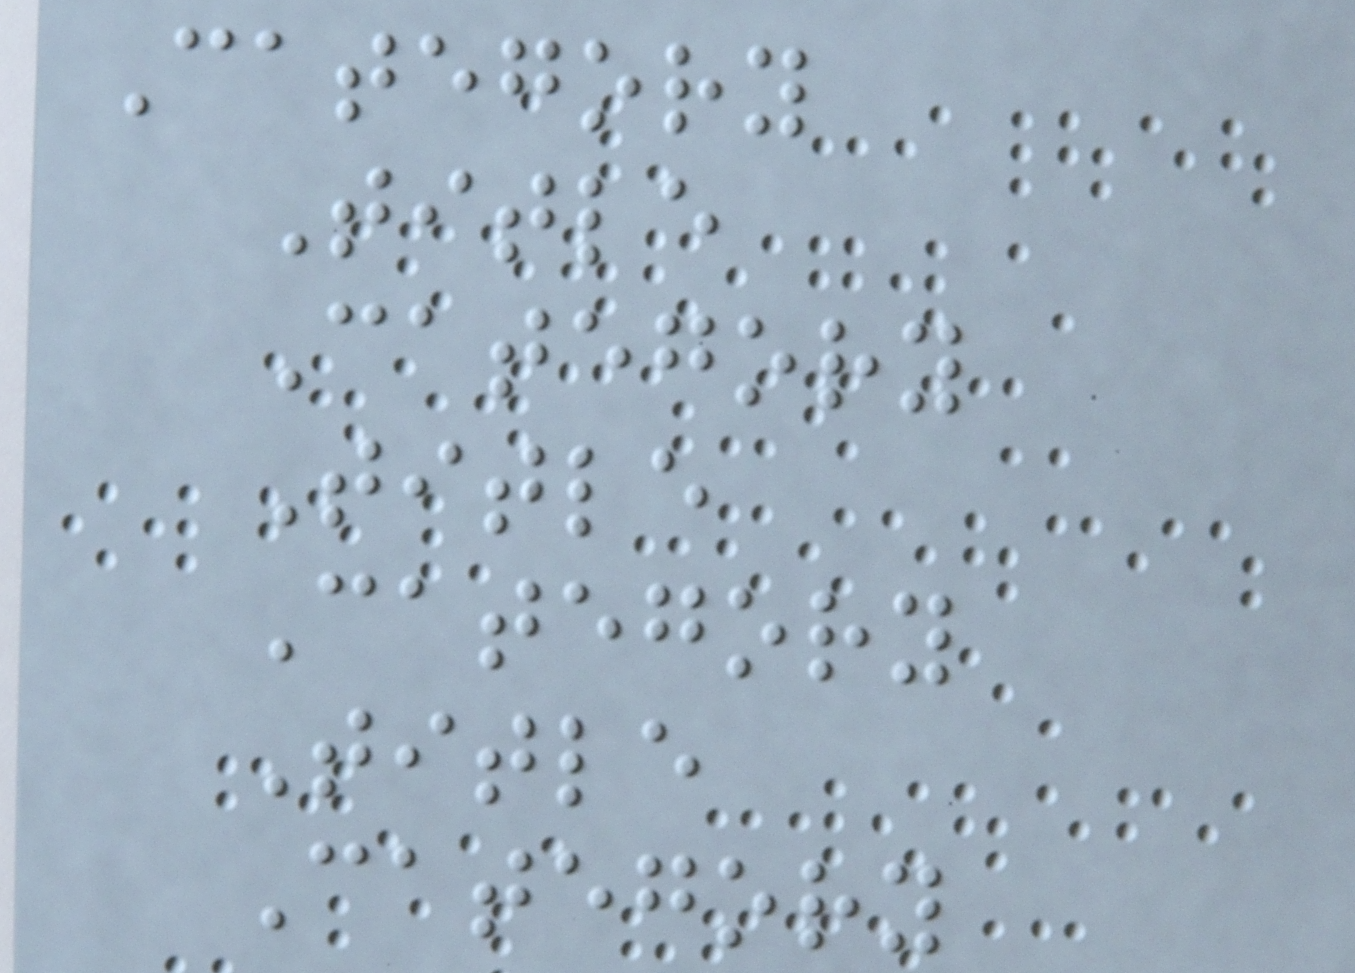Category
Title
Category
Title
Category
Title
Category
